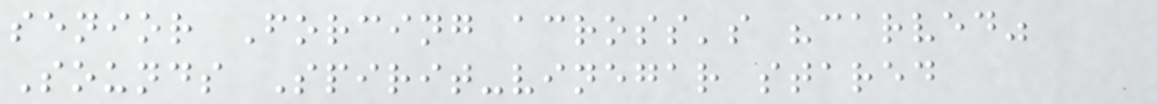senior Forcing across's "carved"
Sounds Spirit-vinegar stared
